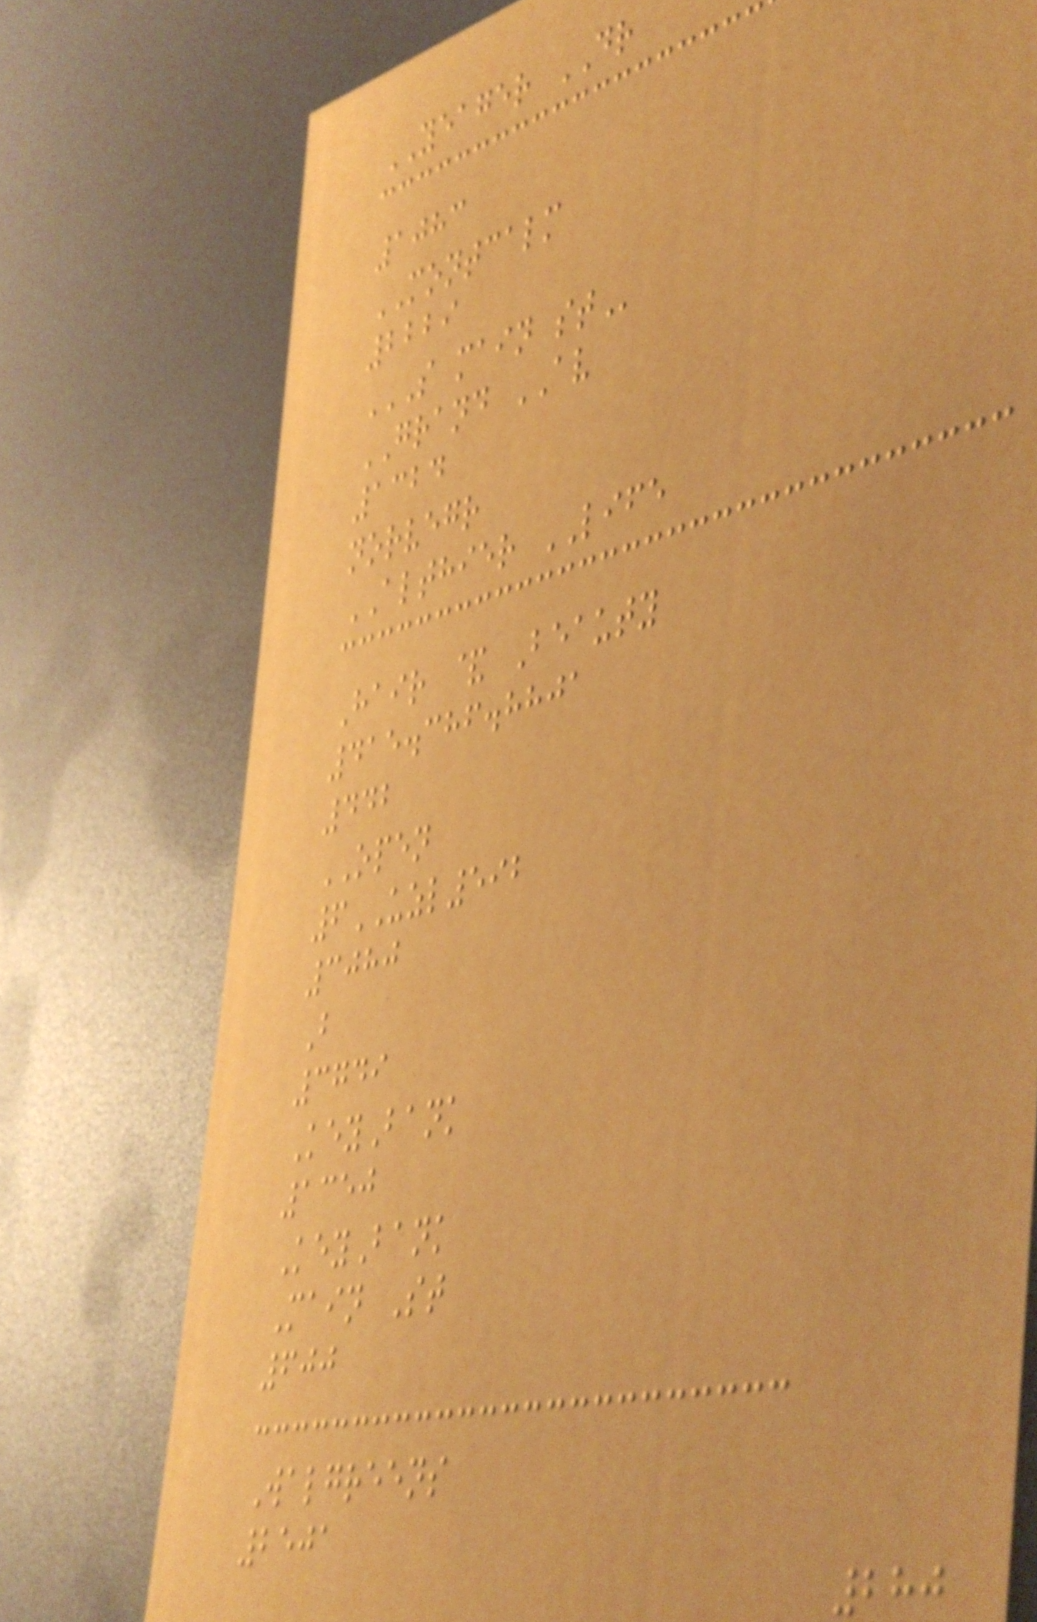YEAGER DR
1083
MONTCALM
2229
S MAIN ST
GRAND AV
1324
norvegr
ALTHIER LIFE
Hair & Beauty
415.386.8801
442
OPEN
6UZL592
3080
B
3749
KeyBank
1350
KeyBank
Main St
600
Walgreens
2501
280
